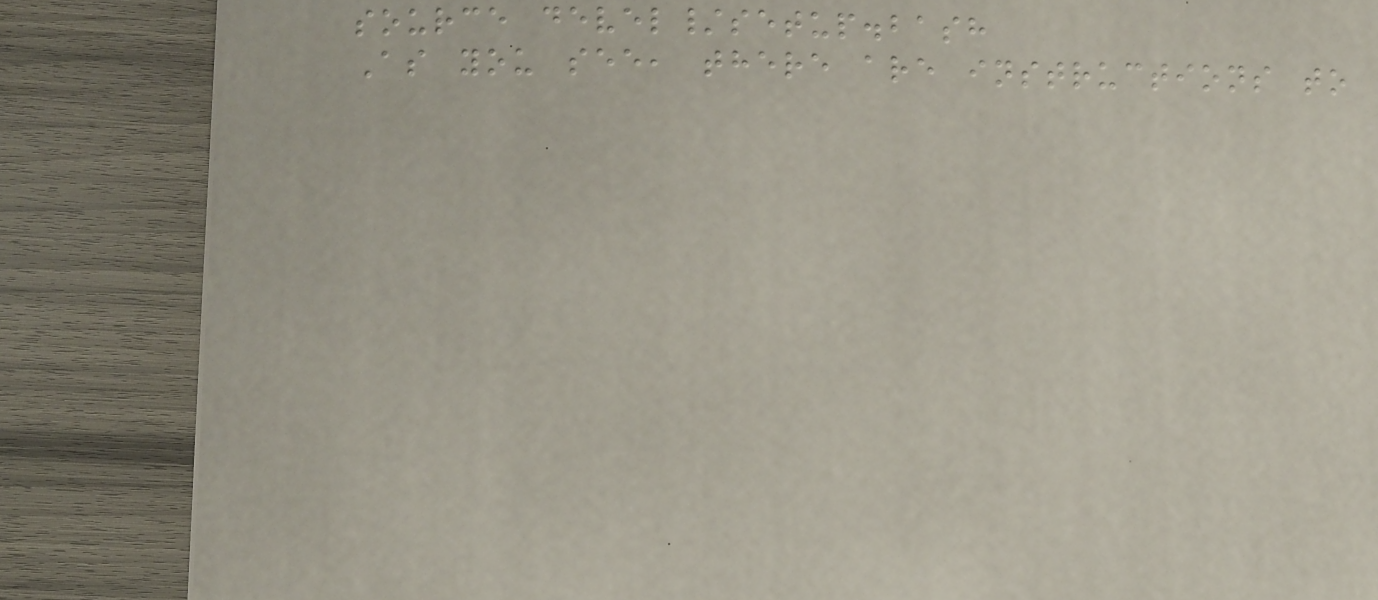source devel/setup.bash
As you see, there are instructions to
